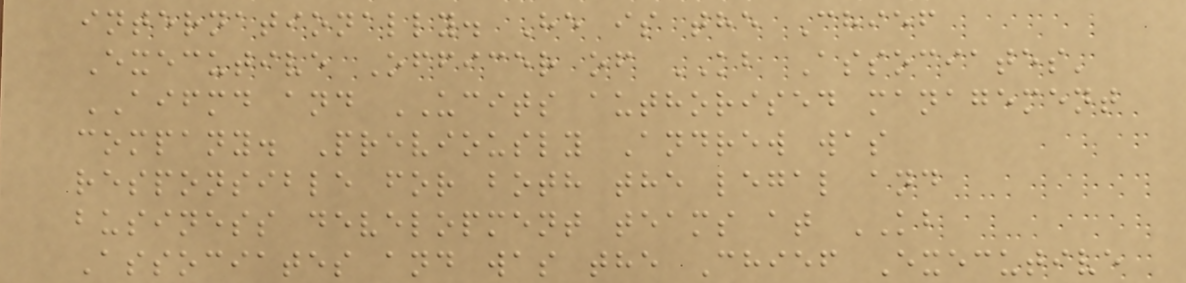internationally. He is the Chief
Executive Officer of KB Associates'
AIFMD and UCITS authorised management
company. Previously Andrew was
responsible for both the legal and
business development teams at KB
Associates and was the Chief Executive
